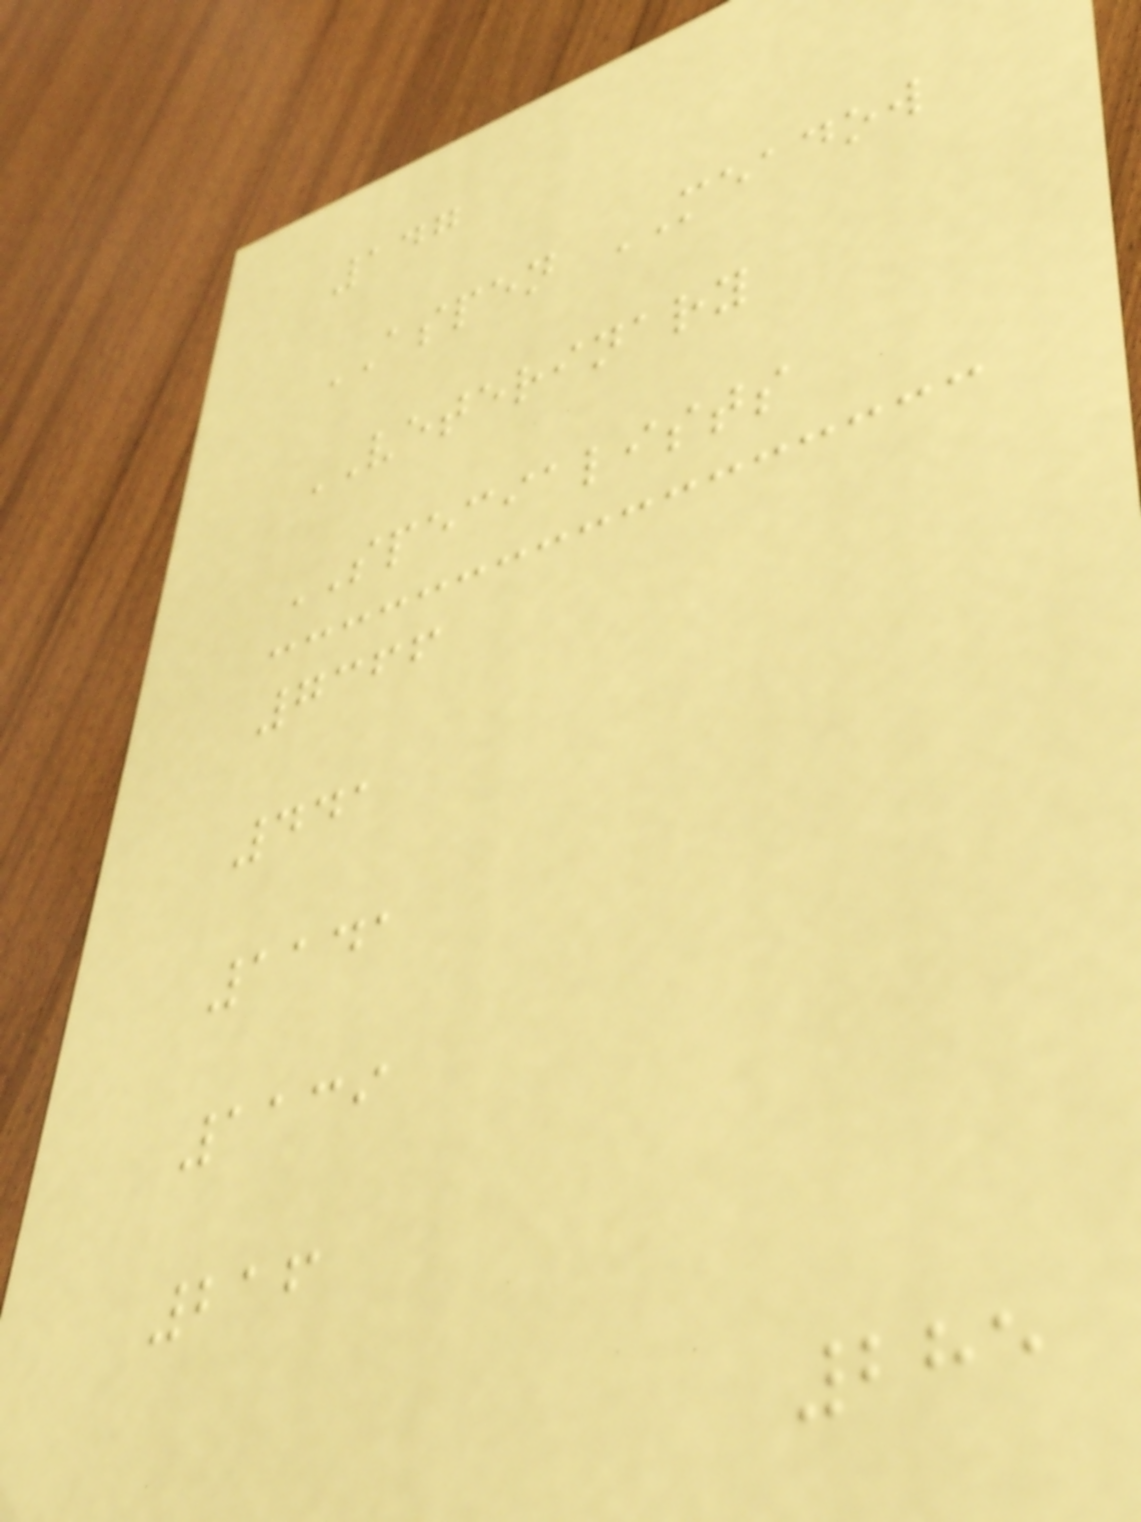147
ASPEN MEADOW
VETERINARY
SPECIALISTS
7366
441
1141
1139
216
285
